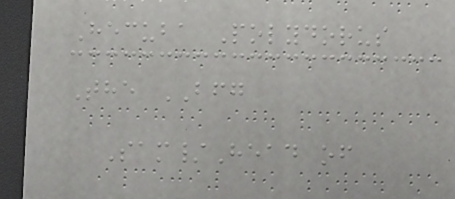Hecuba Polydorus
The BFG
Sam/Head of
